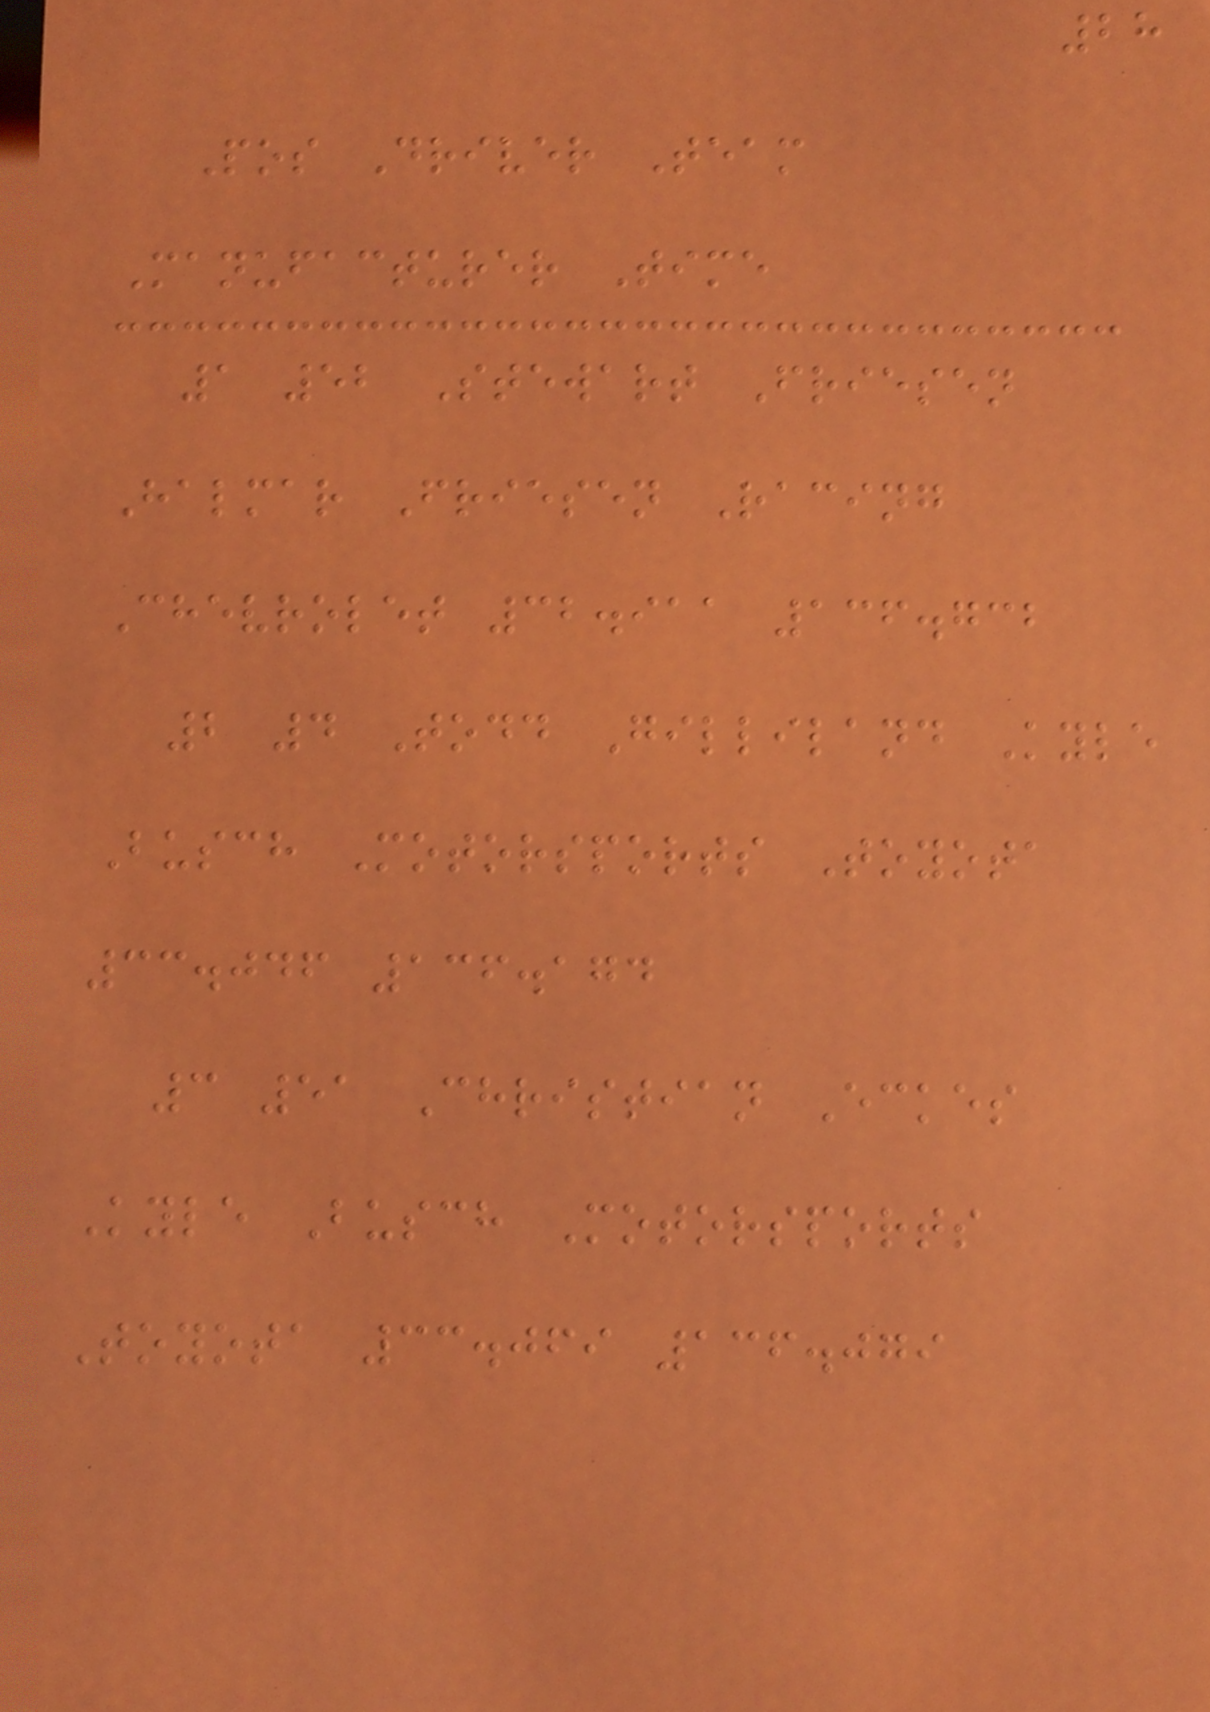28
Pos Driver Team
Manufacturer Time
1 52 Stewart Friesen
Halmar Friesen Racing
Chevrolet 32.911 136.732
2 4 Todd Gilliland Kyle
Busch Motorsports Toyota
33.046 136.174
3 51 Christian Eckes
Kyle Busch Motorsports
Toyota 33.069 136.079
